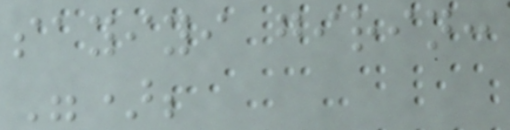sayiyi girin:
");
